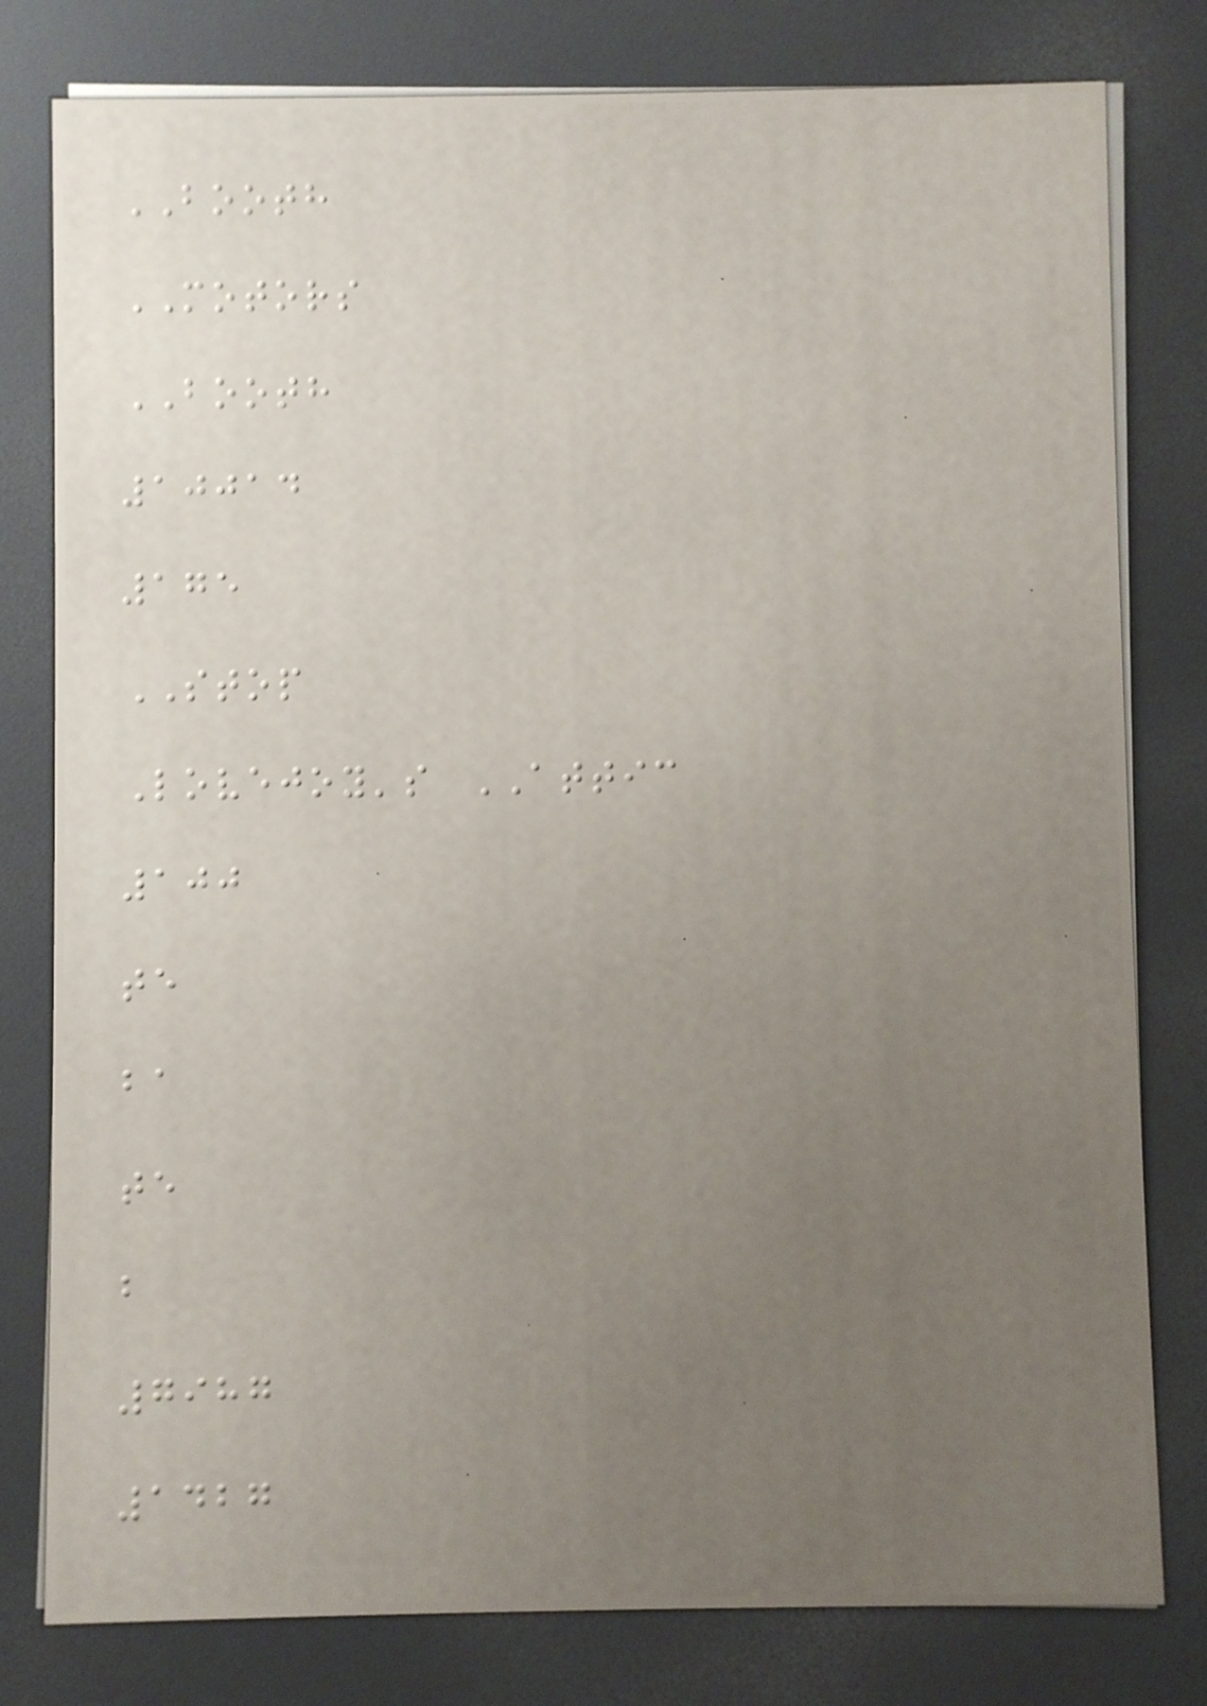BOOTH
MOTORS
BOOTH
10014
175
STOP
Lovejoy's ATTIC
100
te
ba
te
b
7987
1427
